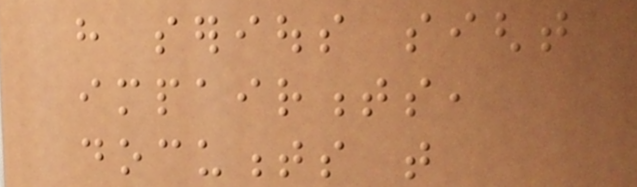have serious sight
impairments,
documents that
